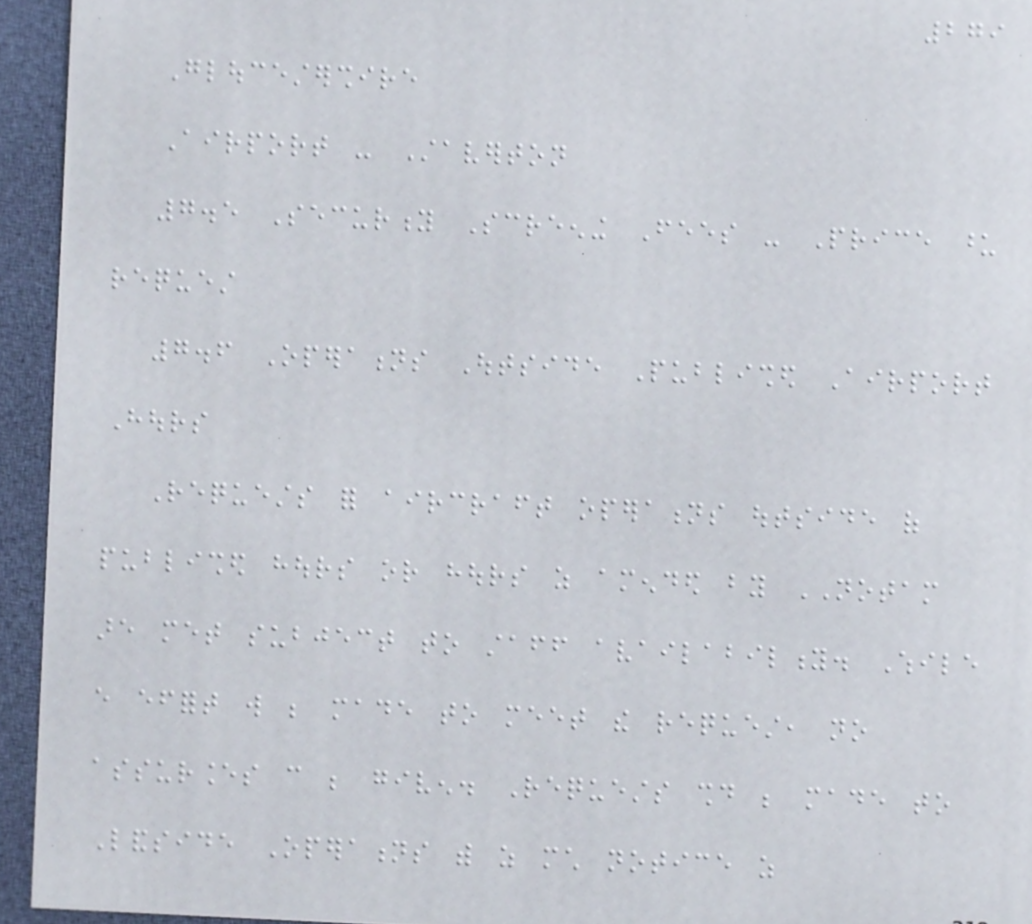279
Gloucestershire
Airport - Staverton
7.5 Security Screening Fees - Price upon
request
7.6 Operations Outside Published Airport
Hours
Requests for aircraft operations outside of
published hours or hours as amended by NOTAM
are met subject to staff availability. While
every effort will be made to meet the request, no
assurances can be given. Requests should be made to
Landside Operations with as much notice as
